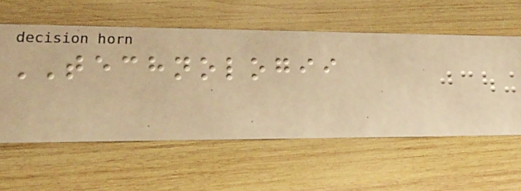TECHNOLOGII
